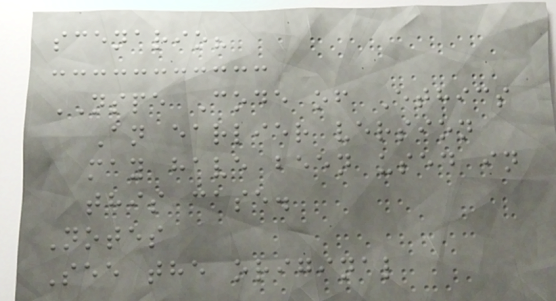scenario?
NSPE Code of Ethics
An earlier version
may have been used in
this case.
Notes
See the original
